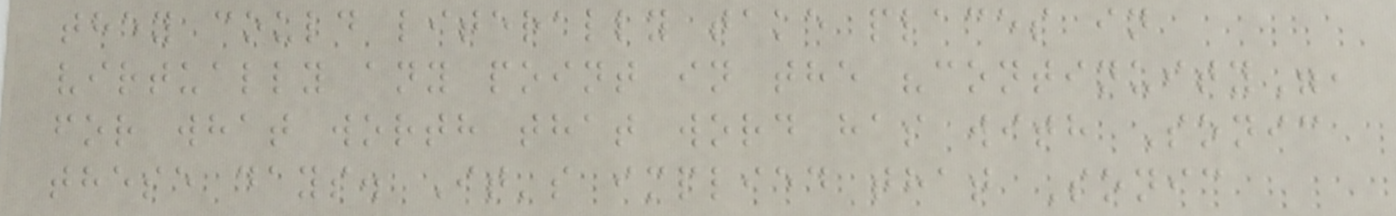they could literally take places in
virtually any point in the "continuity",
for what worth that word has with Sonic
these days. It's implied that Sonic
